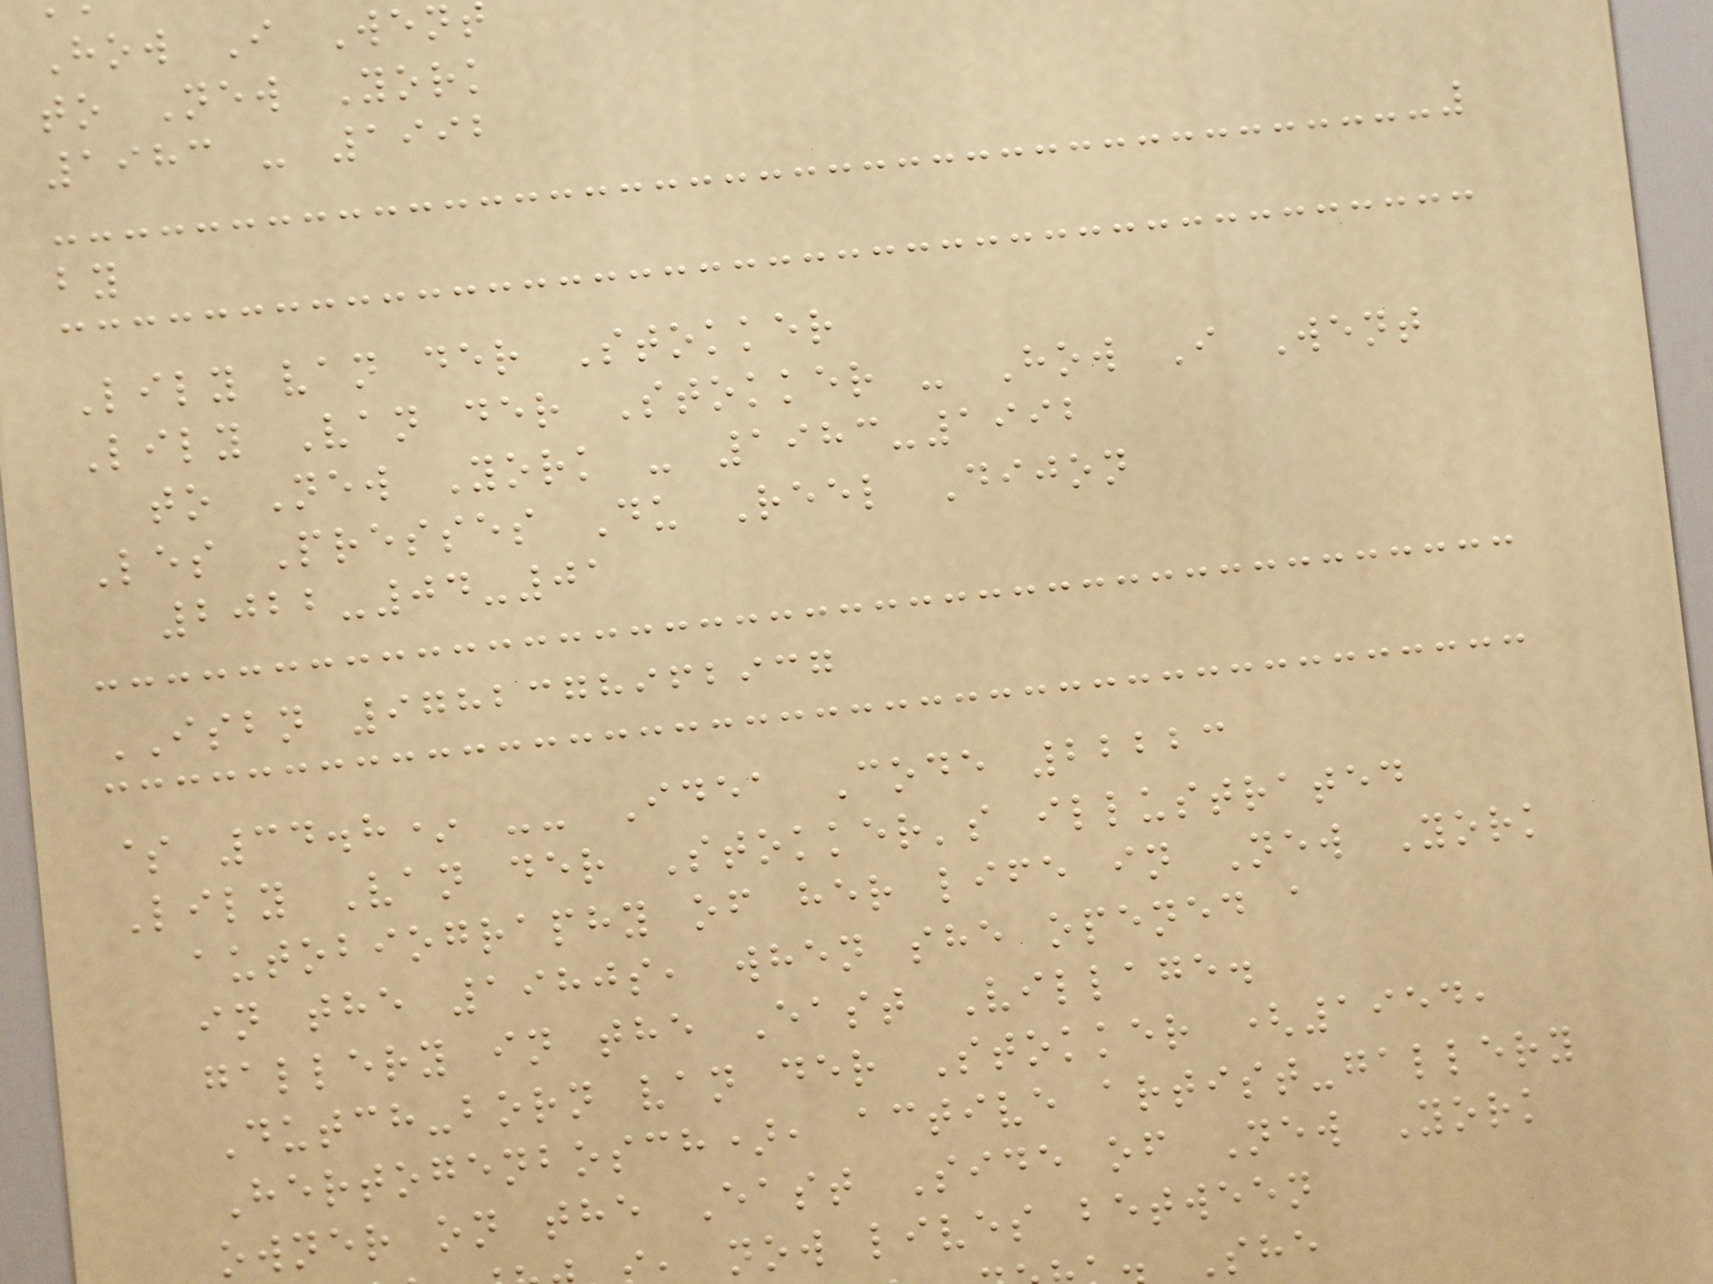How I Wen
to New York
1983 - 1992
by
Lily van der Stokker
Lily Van der Stokker - How I Went
to New York - 1983-1992
Les Presses Du Reel Dijon
2022-04-01
ISBN 9782378962937
$ 34.8* -- Idea Code 22223
Lily Van der Stokker's illustrated
autobiography of her life in New York
in the 1980s, when she opened a
gallery in the East Village.
Dutch-born van der Stokker (1954,
Hertogenbosch), active artist-gallery
owner on the East Side of New York
now lives between
